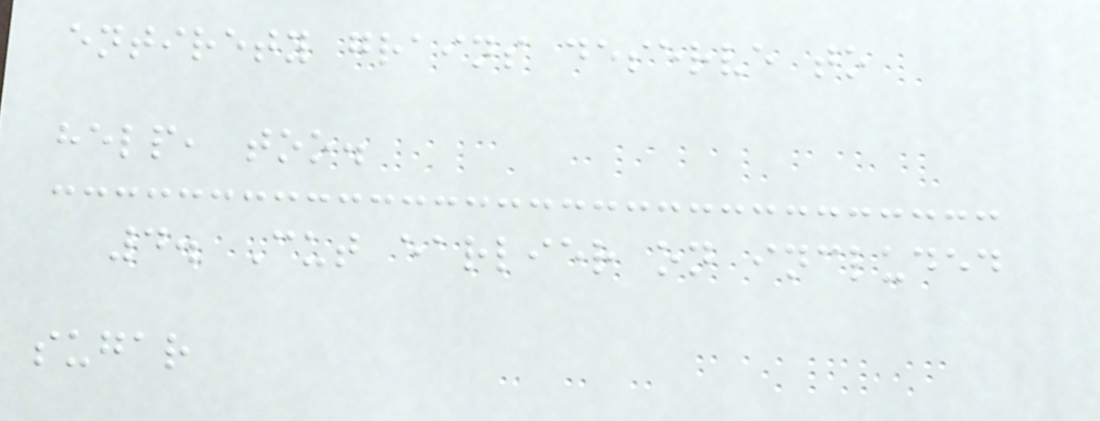entirety grains deserve to
help, too.
4. Cut earlier on included
sugar
